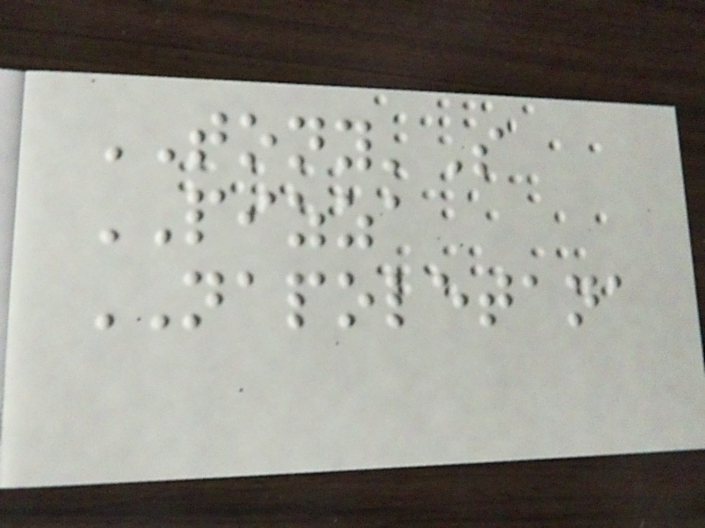TONY'S
PIZZA
NAPOLETANA
